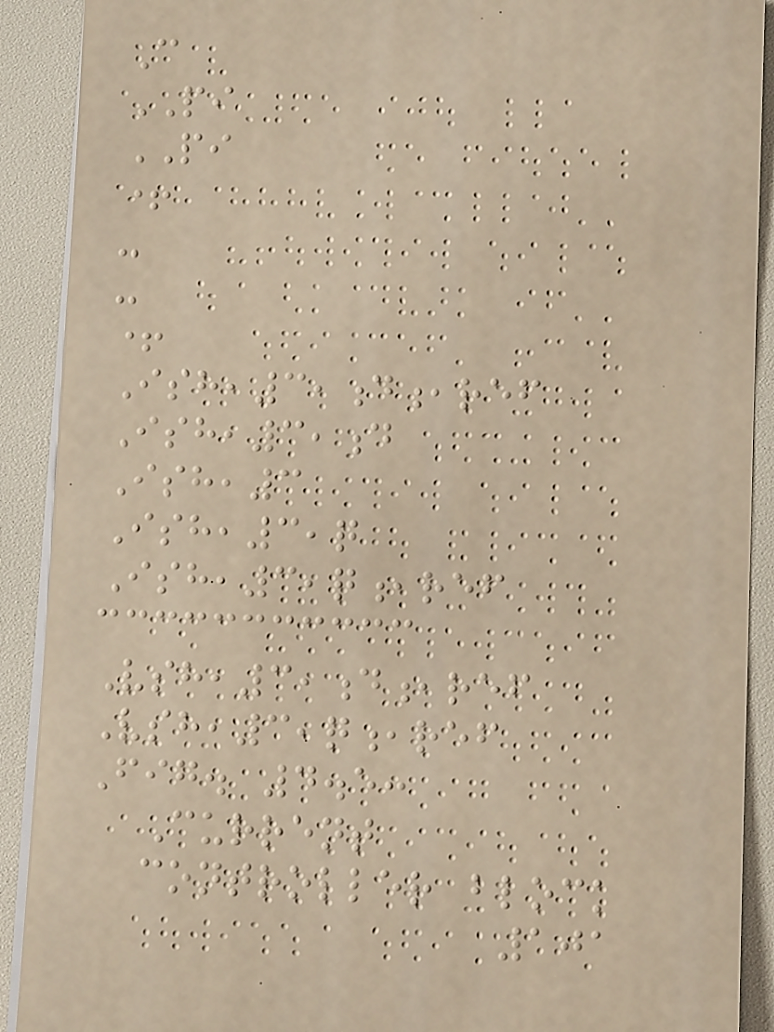C
PI
PI
+
-
-
+
Ish,3,d,ref
Ish,3,d
Ish,3
Ish,3,q
Ish,3,q,ref
Vsh,3,d,ref
Vsh,3,q,ref
Fig. 4.5:
Current
controller block
101
